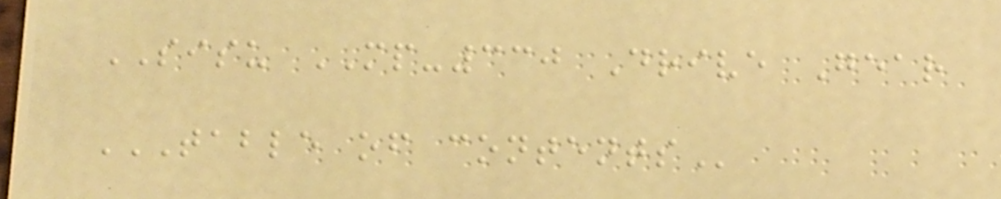SISU MP-330 Drive Gear
TABLE OF CONTENTS
